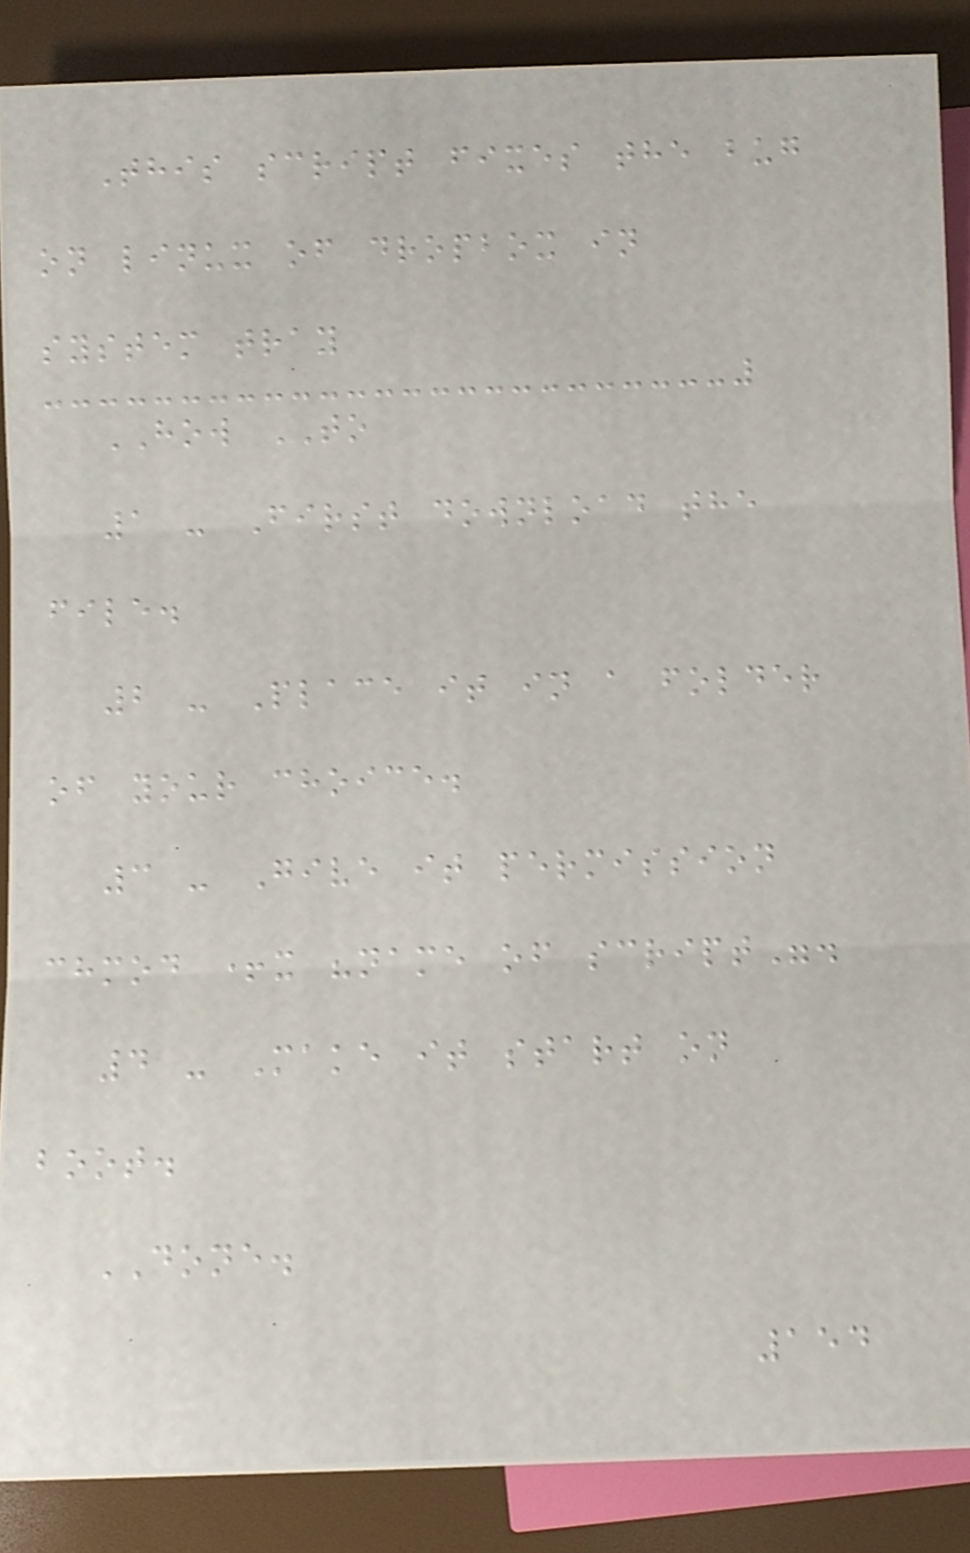This script fixes the bug
on linux of dropbox in
system tray
HOW TO
1 - First download the
file.
2 - Place it in a folder
of your choice.
3 - Give it permission
chmod +x "name of script".
4 - Make it start on
boot.
DONE.
154
